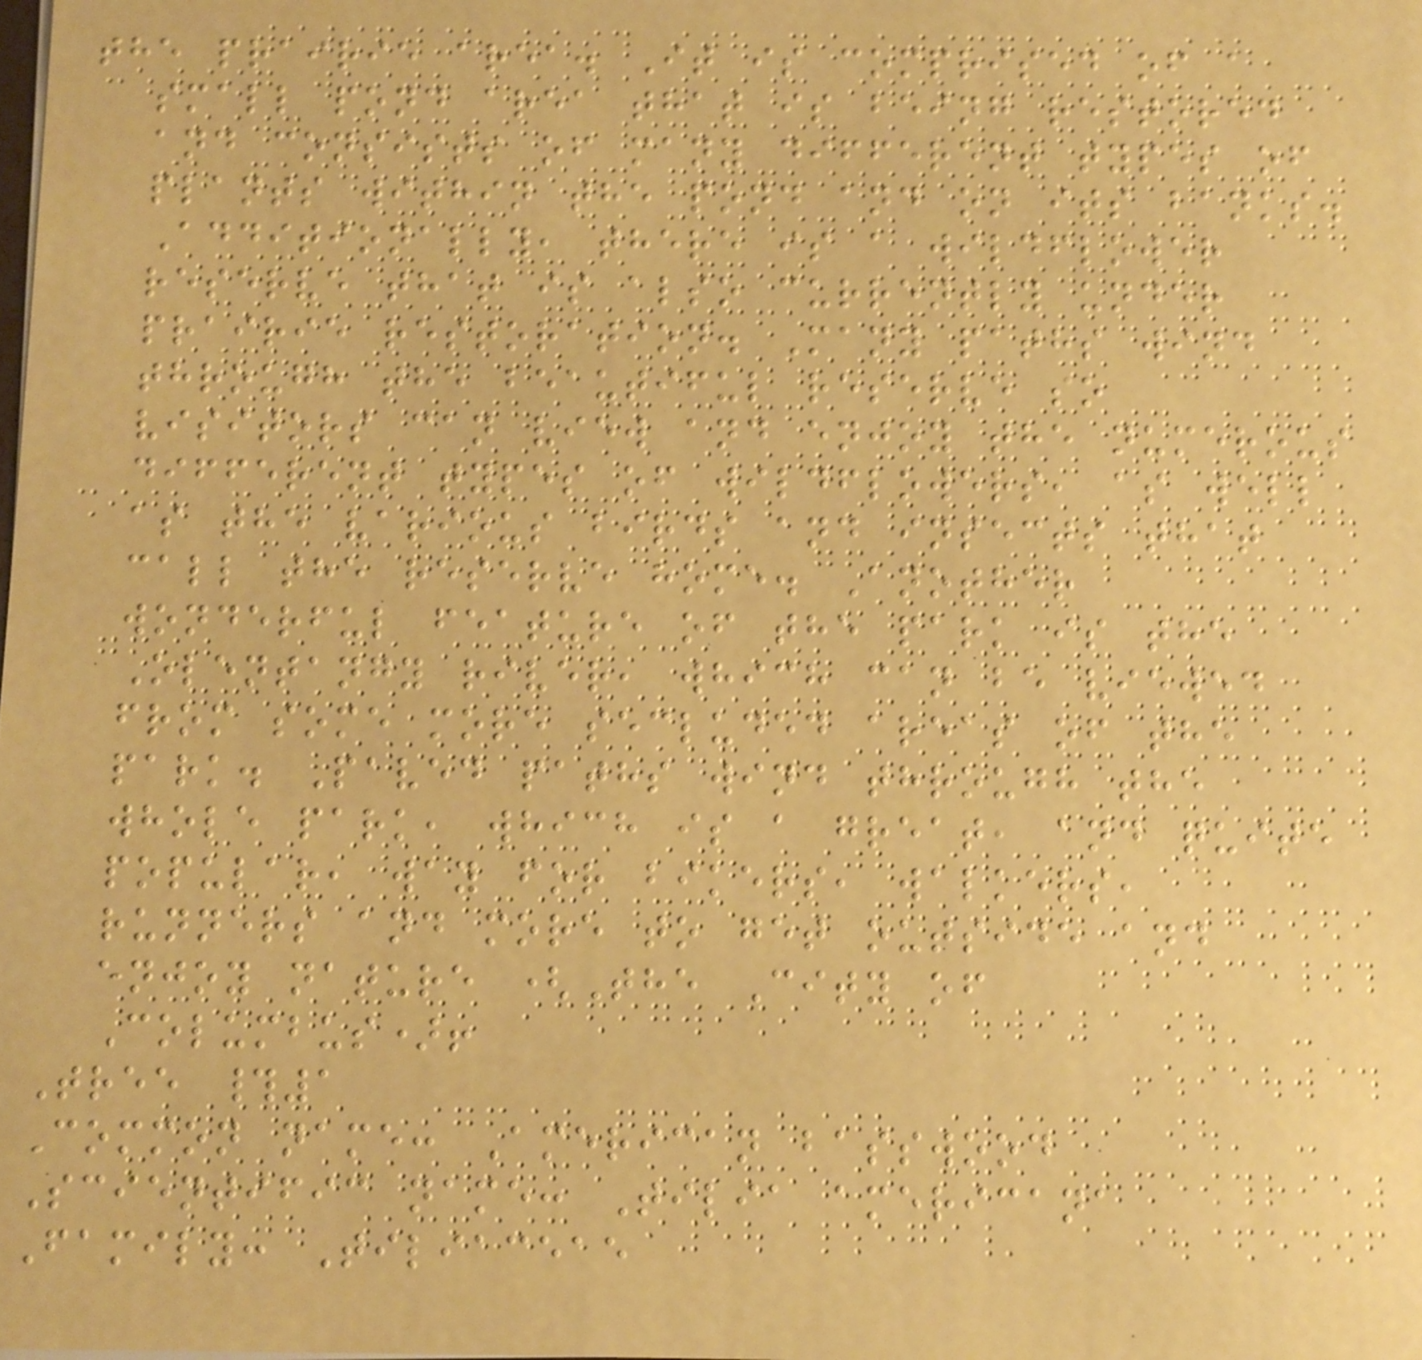the prairie area. It is comprised of a
small pond area that is being restored
and consists of many different types of
plants within the pond and on its banks.
Additionally, there is a wildflower
reserve that is also currently under
prairie restoration. Many paths wind
through the beautiful reserve so
visitors can view and enjoy the numerous
different types of wildflowers, as well
as the various birds and insects that
call the reserve home. Another
wonderful feature of the park is the
Olentangy river, which can be viewed
from some more secluded areas of the
park. Paved paths wind through the
whole park, which is a great, and quite
popular, way for bikers, walkers,
runners and more to get outside and
enjoy nature (The City of
Columbus)!
Tree #1
Common name: American basswood
Scientific name: Tilia americana
Family: Tiliaceae
